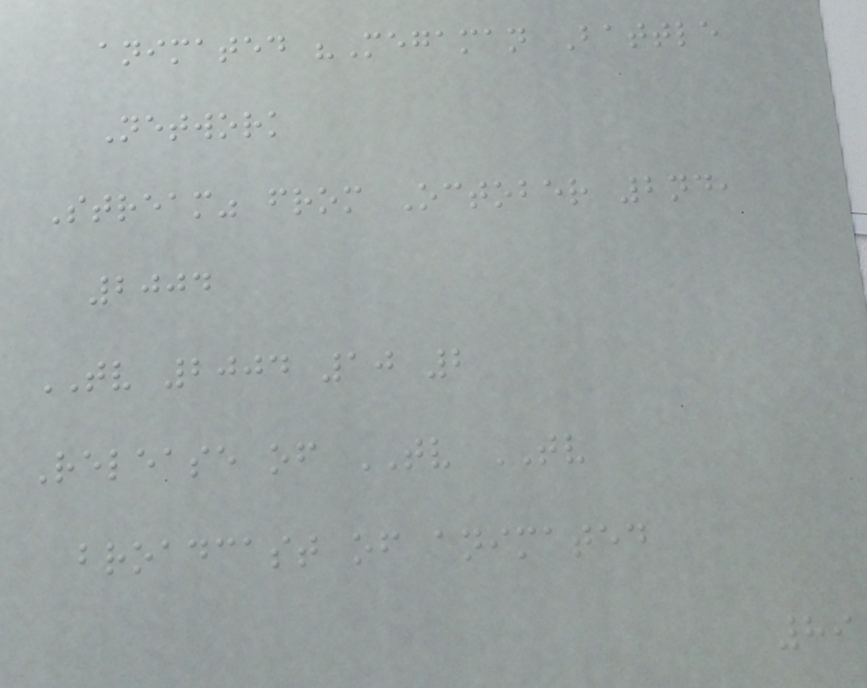animated "Megaman Battle
Network
Stream" from October 2nd,
2004
TV 2004 10 2
Release of TV TV
broadcast of animated
89
